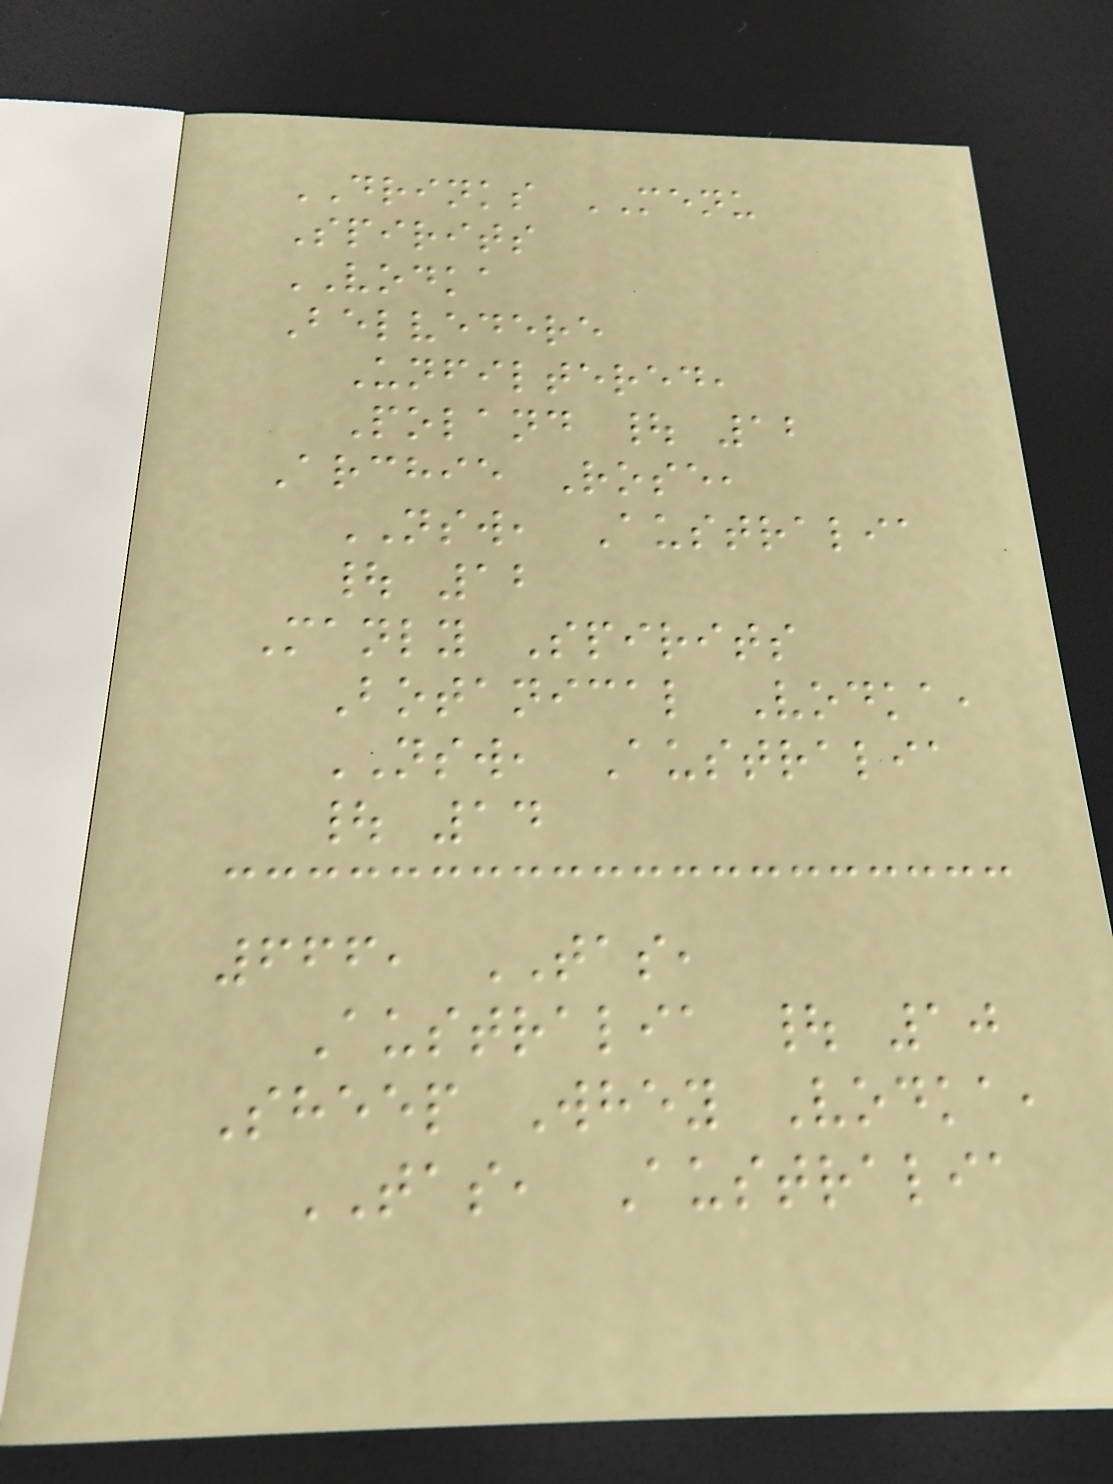DRINKS MENU
Spirits
VODKA
Belvedere
Unfiltered,
Poland | 12
Archie Rose,
NSW, Australia
| 12
Manly Spirits
Botanical Vodka,
NSW, Australia
| 14
666, TAS,
Australia | 10
Sheep Whey Vodka,
TAS, Australia
